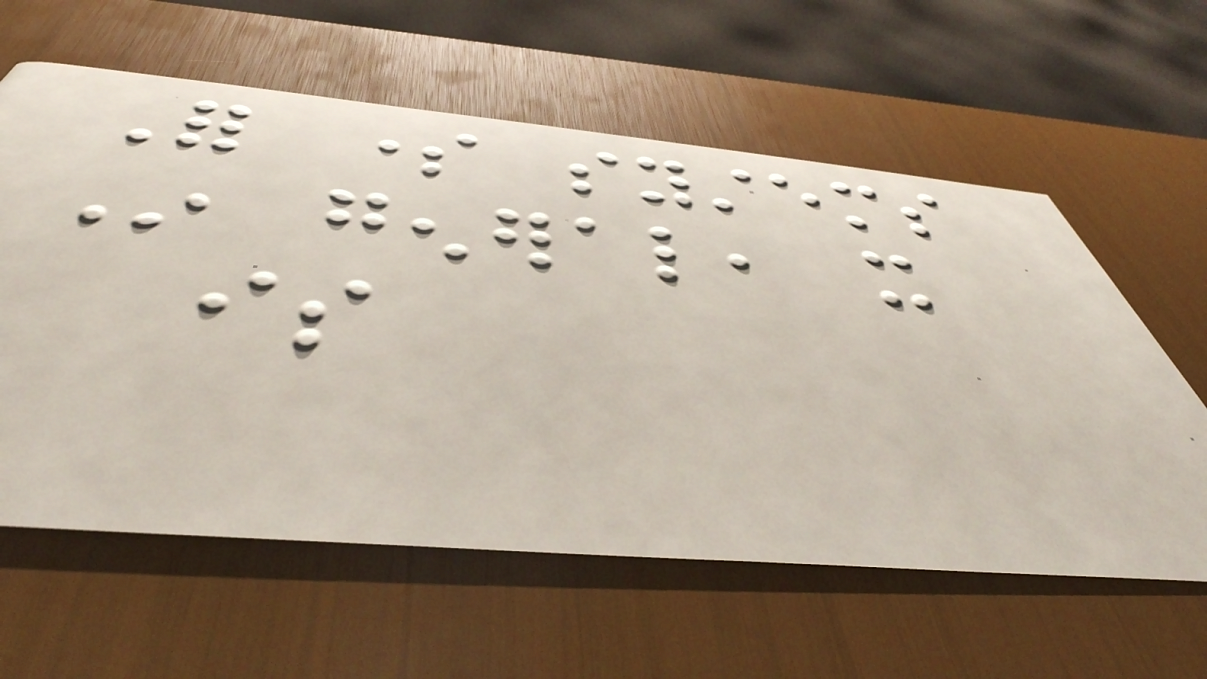For some systems
In general, it
is
